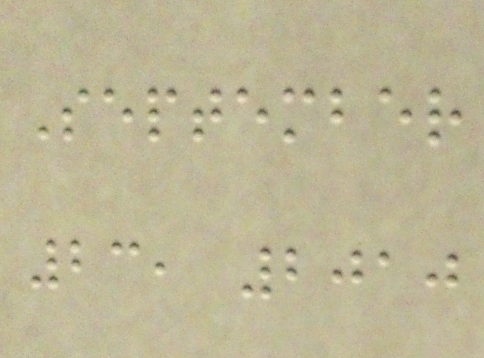September
23, 2010
